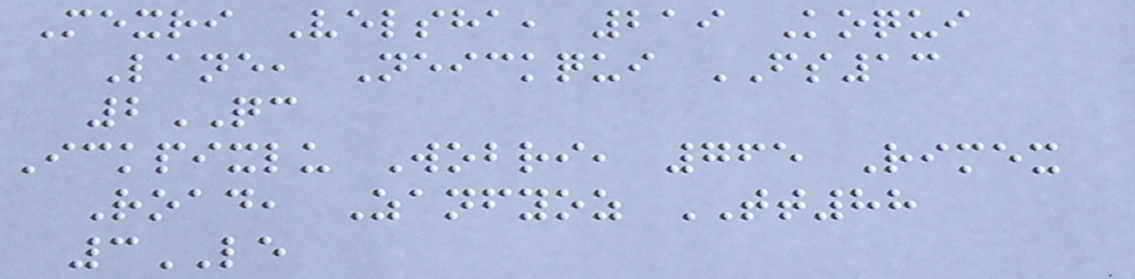Mexri Velsha, 219 Koqui
Lane, Neickqui FS13
2QC
Ickpixlu Wobri, 765 Rimex
Road, Zanfyoz TT88
3LE
